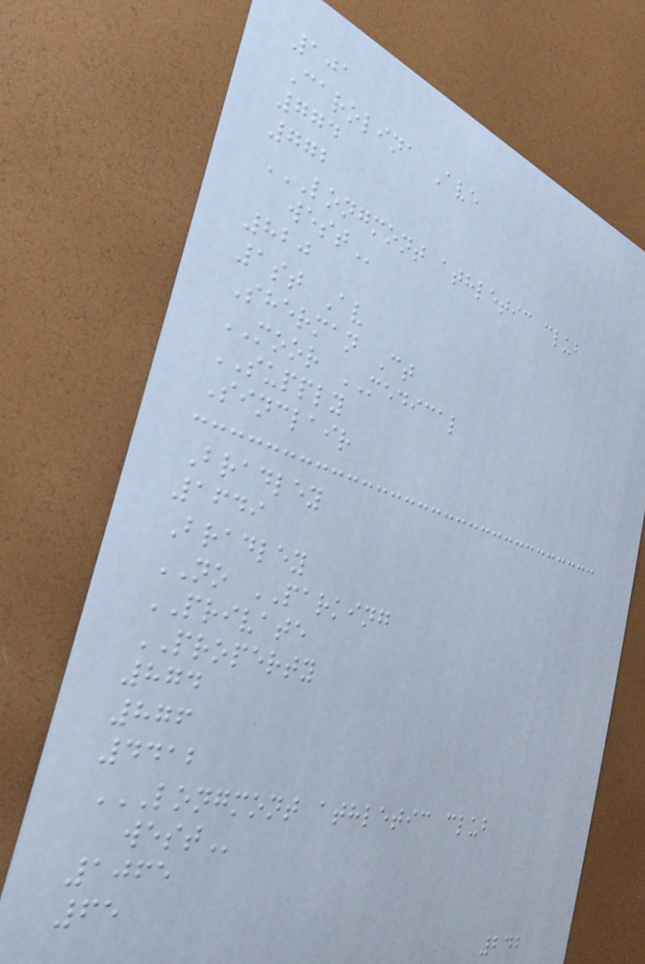101
Carolina Ave
774
772
LONGMONT ATHLETIC CLUB
WEST
820
1st Av
Sherman Ct
MOOR MEDICAL
SUPPLY
Sinclair
Bradley
1649
Bradley
NO PARKING
PRIVATE
PROPERTY
874
876
4412
LONGMONT ATHLETIC CLUB
WEST
1065
65
242
